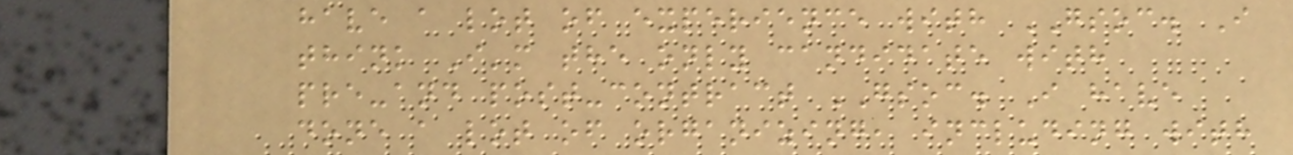have a lot of experience with GSOC. I
think I'm the only candidate with
pre-and post-contract GSOC. I have
done a lot of organizing, including with
